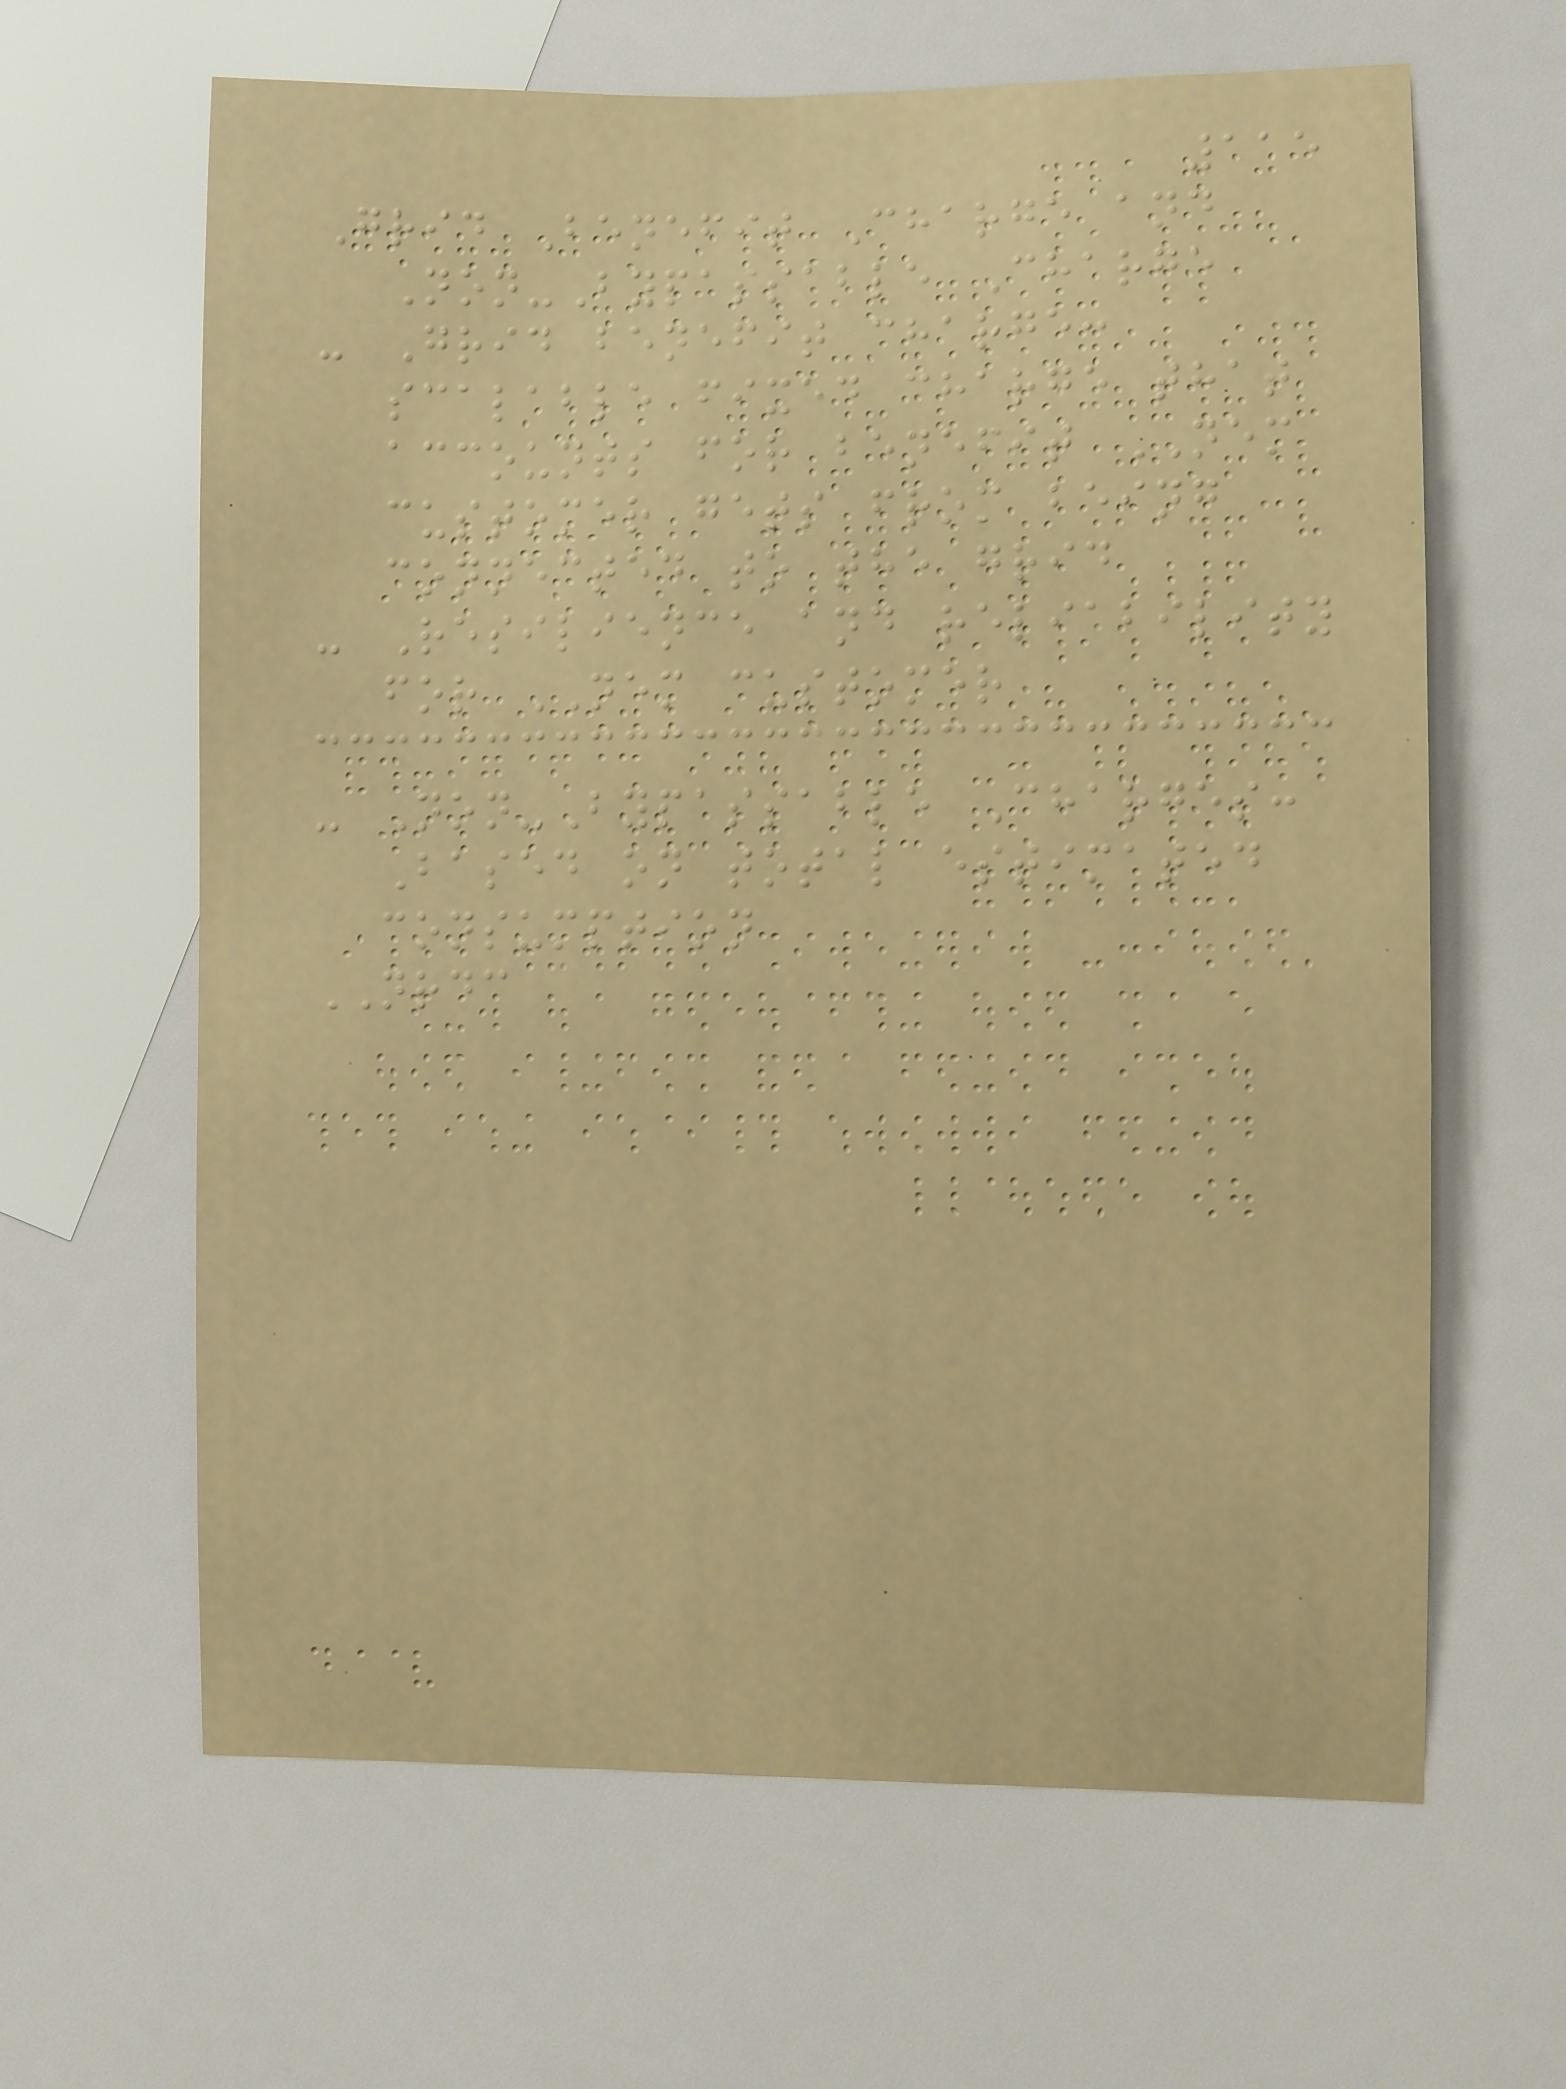115
Grid Benefit Charge and
Non-Bypassable Charge
- Grid benefit charge:
scalable fixed charge that
accounts for benefit NEM
customer gets from being
connected to the grid
- Resilience and reliability
for NEM customer
- Non-Bypassable Charges:
Based on total estimated
consumption
NRDC
